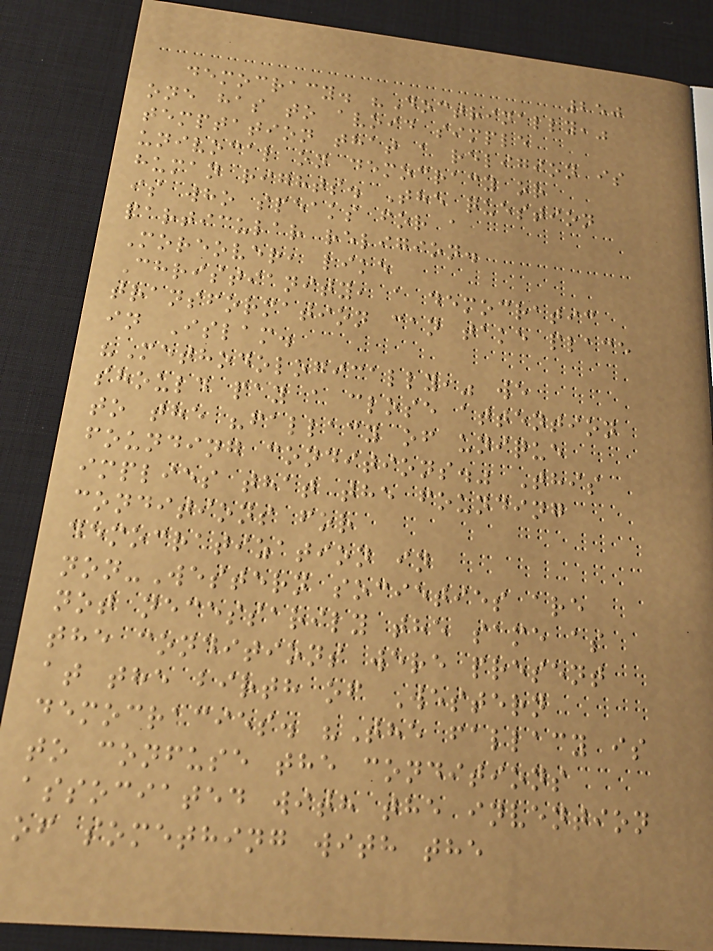250
democracy. "Doctrinally,"
one has to avoid simple
temptation that a religion is
univocal on democracy or
human rights. The question
is who speaks for a
particular religion.
Moreover, like
Christianity, a democratic
transformation can take place
in Islam.
"Methodologically," we
should pay a close attention
to the "fallacy of unique
founding conditions." This
implies that the founding
conditions for
democratization in
non-Western societies are
not necessarily the same as
the conditions were present
at the birth of Western
democracies. "The fallacy is
to confuse the conditions
associated with the invention
of something with the
